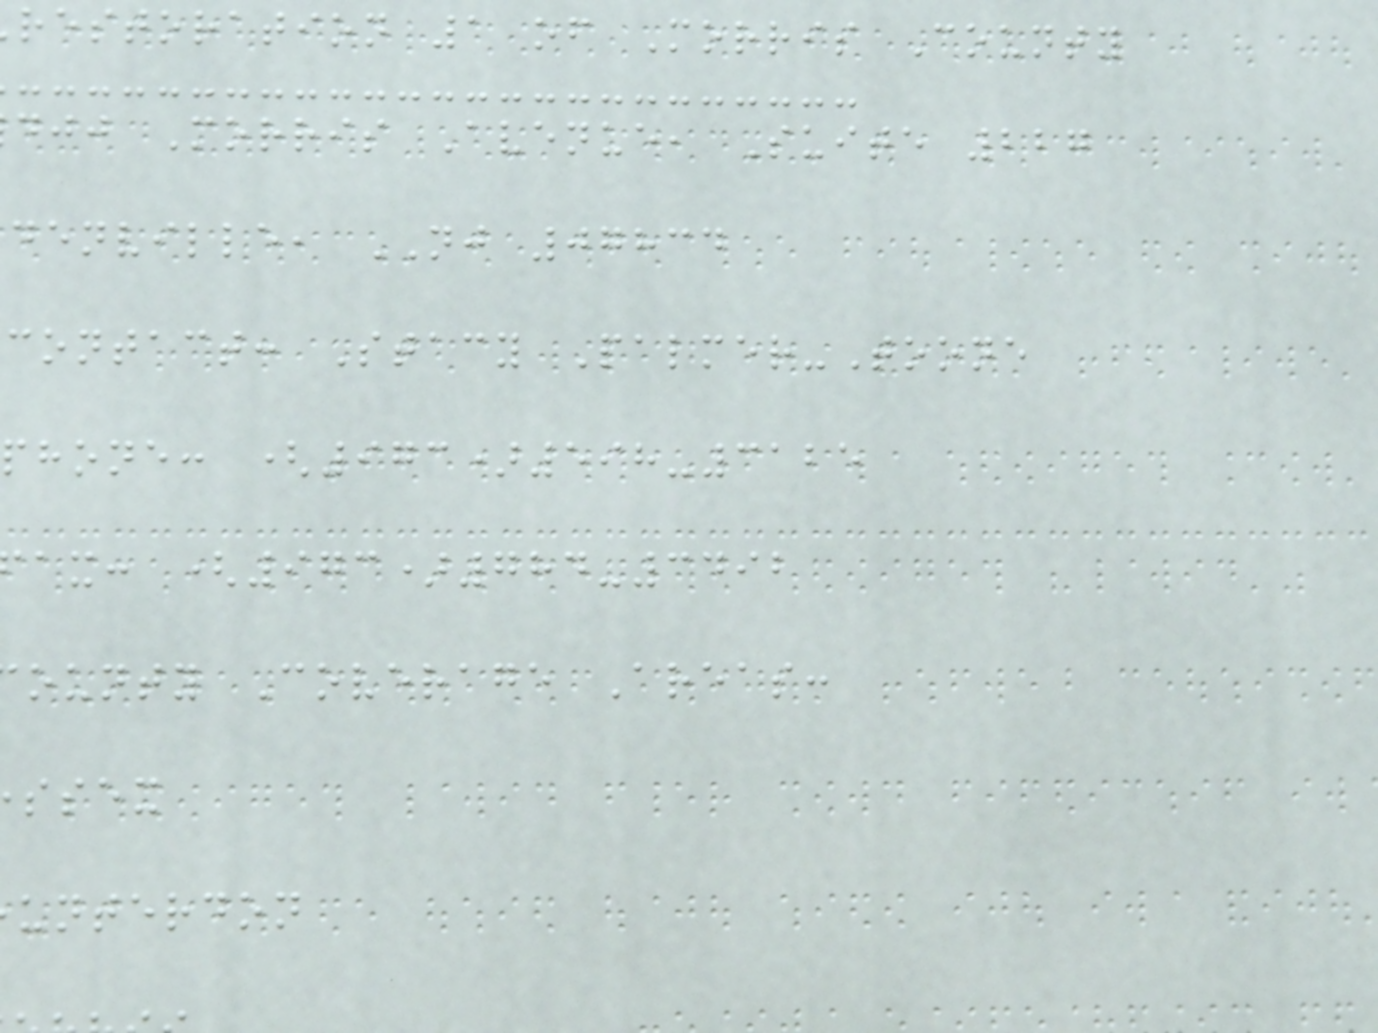restoration 1 of Morris County
djj Morris Avenue, Suite 227
denville, NJ 07834
contact: Stacy Palmer-Toone
phone: (973)598-3125
ax: (973)784-3492
ounty Coverage Areas:
ssex
unterdon
